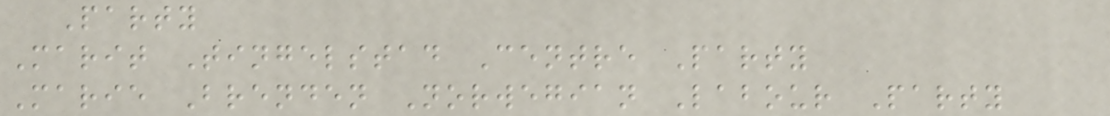Party
Marit Tingelstad Centre Party
Marie Brenden Norwegian Labour Party
